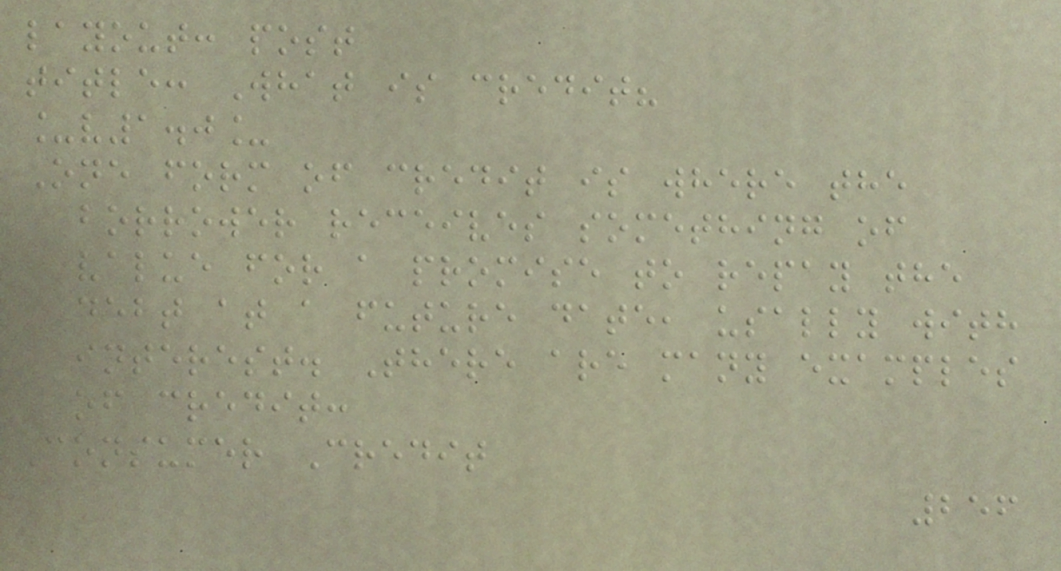layout: post
title: What is credit?
_v1.0_
One form of credit is where the
borrower receives something of
value for a promise to repay the
debt at a future date, usally with
interest. There are many examples
of credit:
Consumer Credit
256
